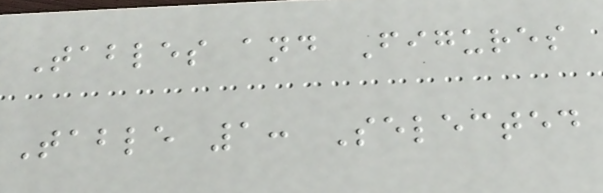Tables and Figures
Table 1: Selected
